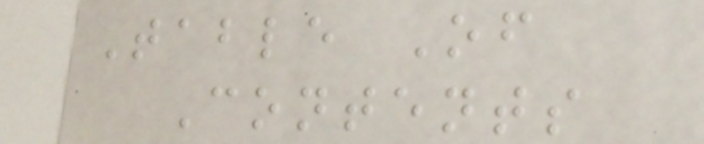Table Of
Contents
